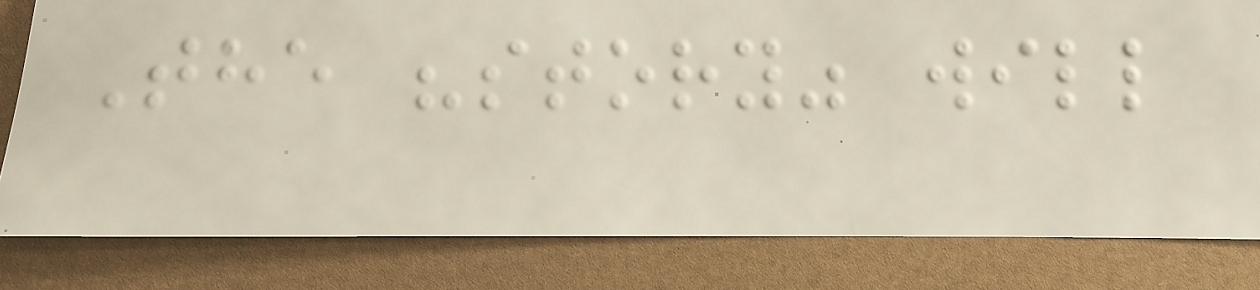The "story" will
